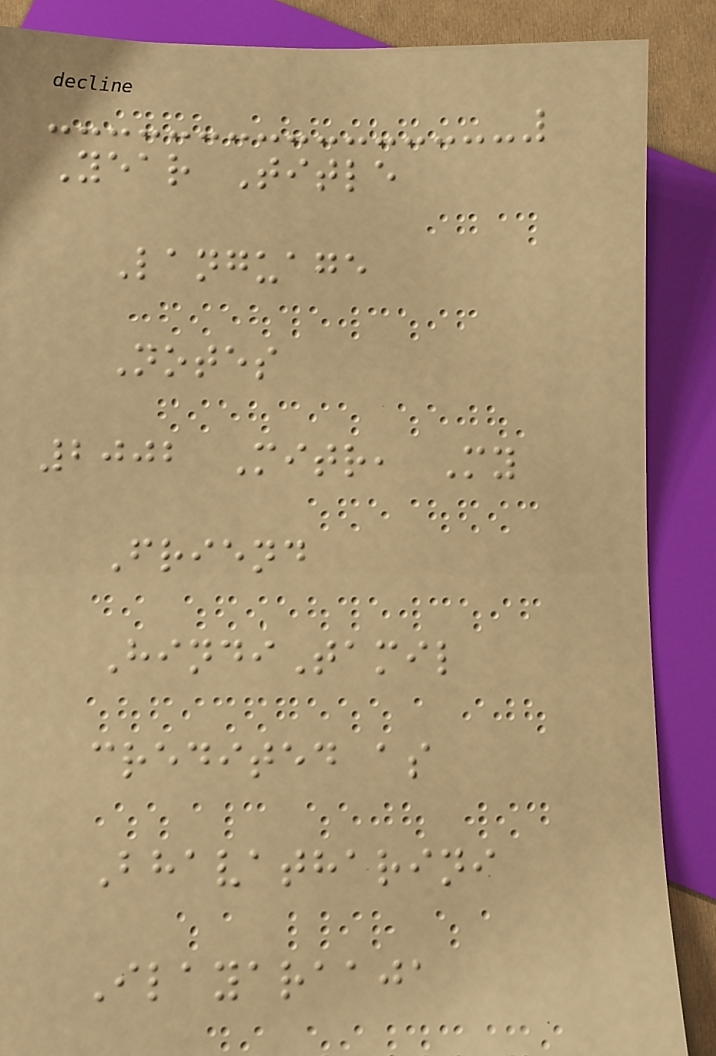Year Title
Language
Notes
2002 Mitr, My
Friend
HindiTamil
credited as
Bhavatharini
Ilayaraaja
